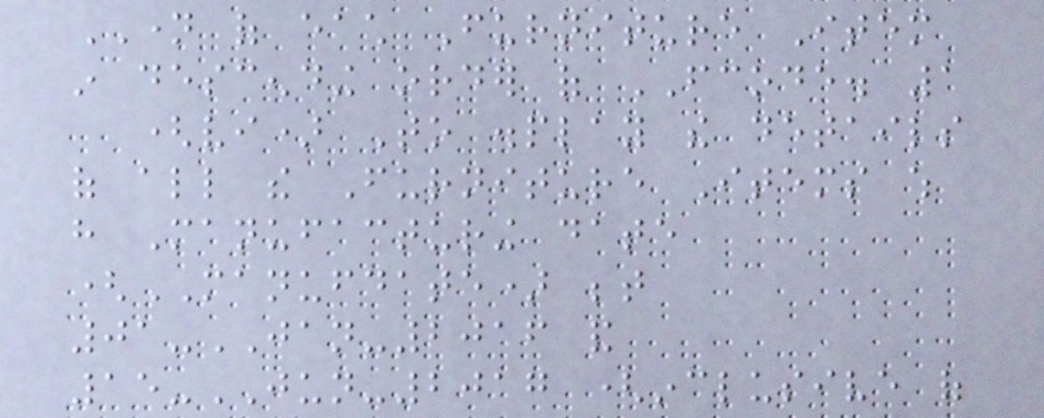NAME of each Furniture Item
in descending order of FCODE. 1
(vi) To display the details
of all the Furniture Items which
have Manufacturing date
(MANUFDATE) between
01-JAN-2016 and
15-JUN-2017 (inclusive of
